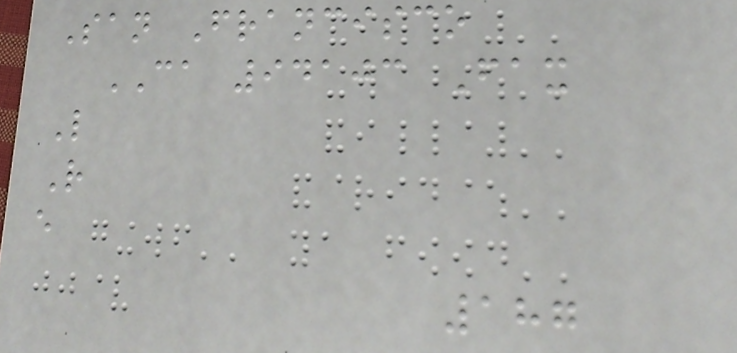San Francisco
CA 94103 Fax
L
R
e
187
